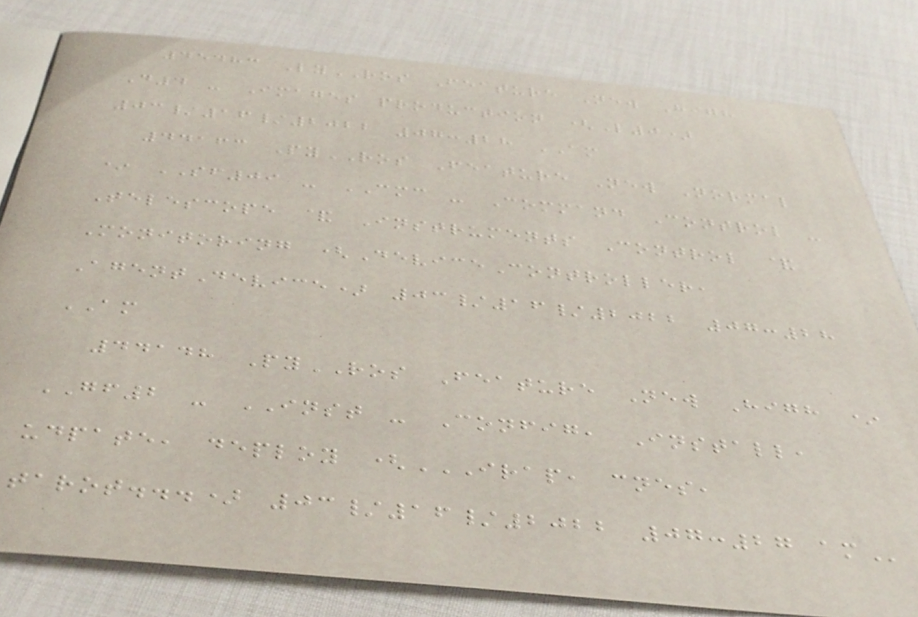45483 PyROS Feature New High
D4 - Images production (L0)
03/16/2022 07:28 AM
44163 PyROS Feature New Normal
* SF09 - CMC - Command Control -
Telescope & Instruments Control &
Monitoring (DeviceController,
AgentDevice) 03/16/2022 07:28
AM
44148 PyROS Feature New High *
GF2 - INST - Config, Install,
udpate, deploy (IRAP, CNES,
TAROT...) 03/16/2022 07:27 AM
